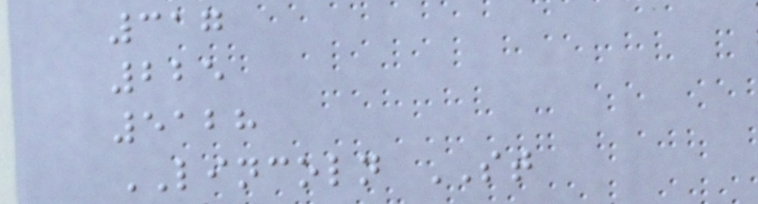317
225
5128
LINCOLN ST
